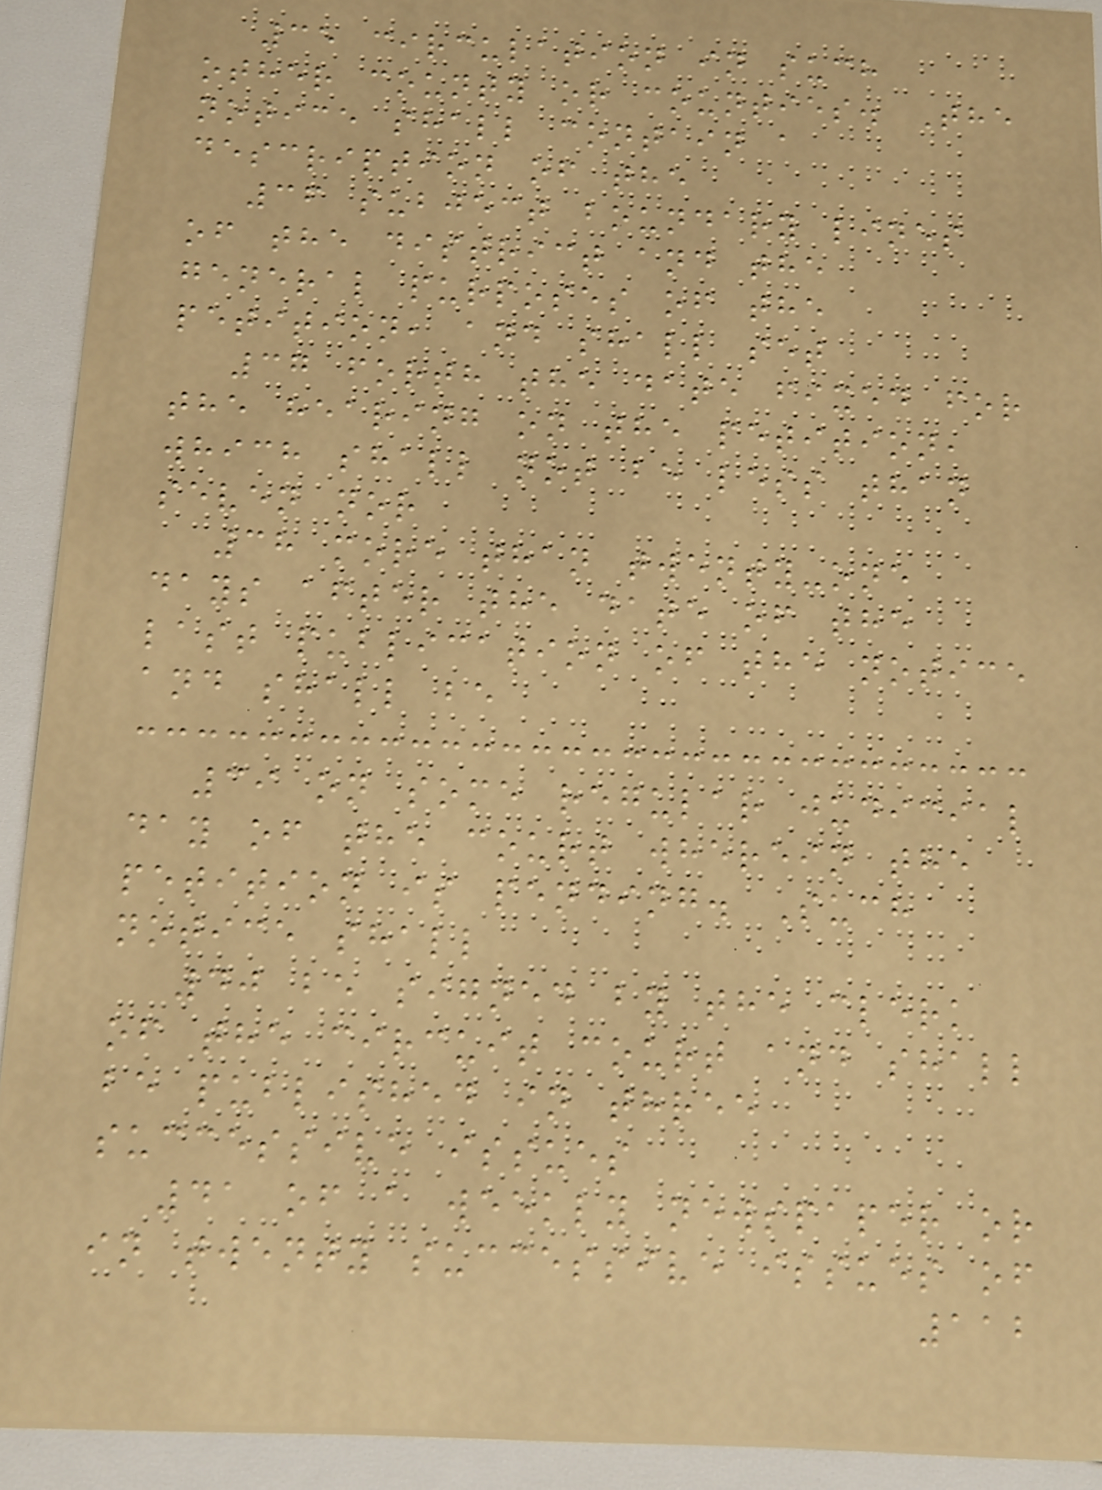35 circulation in such
other county or counties. The
notice shall contain a
description of the
36 subject boundary lines
of the district and the
general purposes of the
petition, and shall set
37 forth the date fixed for
the hearing on the petition,
which shall not be less than
seven nor
38 more than twenty-one
days after the date of the
last publication of the notice
and shall be
39 on some regular judicial
day of the court wherein the
petition is pending. Such
notice shall
40 be signed by the clerk
of the circuit court and shall
be published in three
successive issues
41 of a weekly newspaper or
in twenty successive issues of
112
